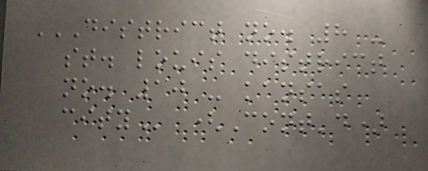DISTRICT NO. 8 -
ST. LOUIS DISTRICT
NO. 10 - KANSAS
CITY (Cont'd)
